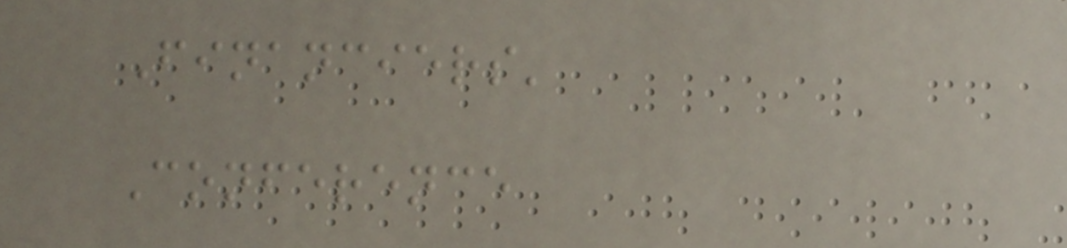Financiers'
Conference
